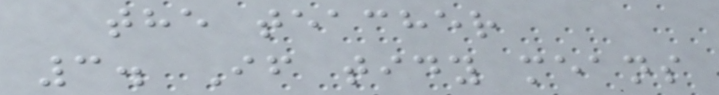the teacher
3. If tidy means
